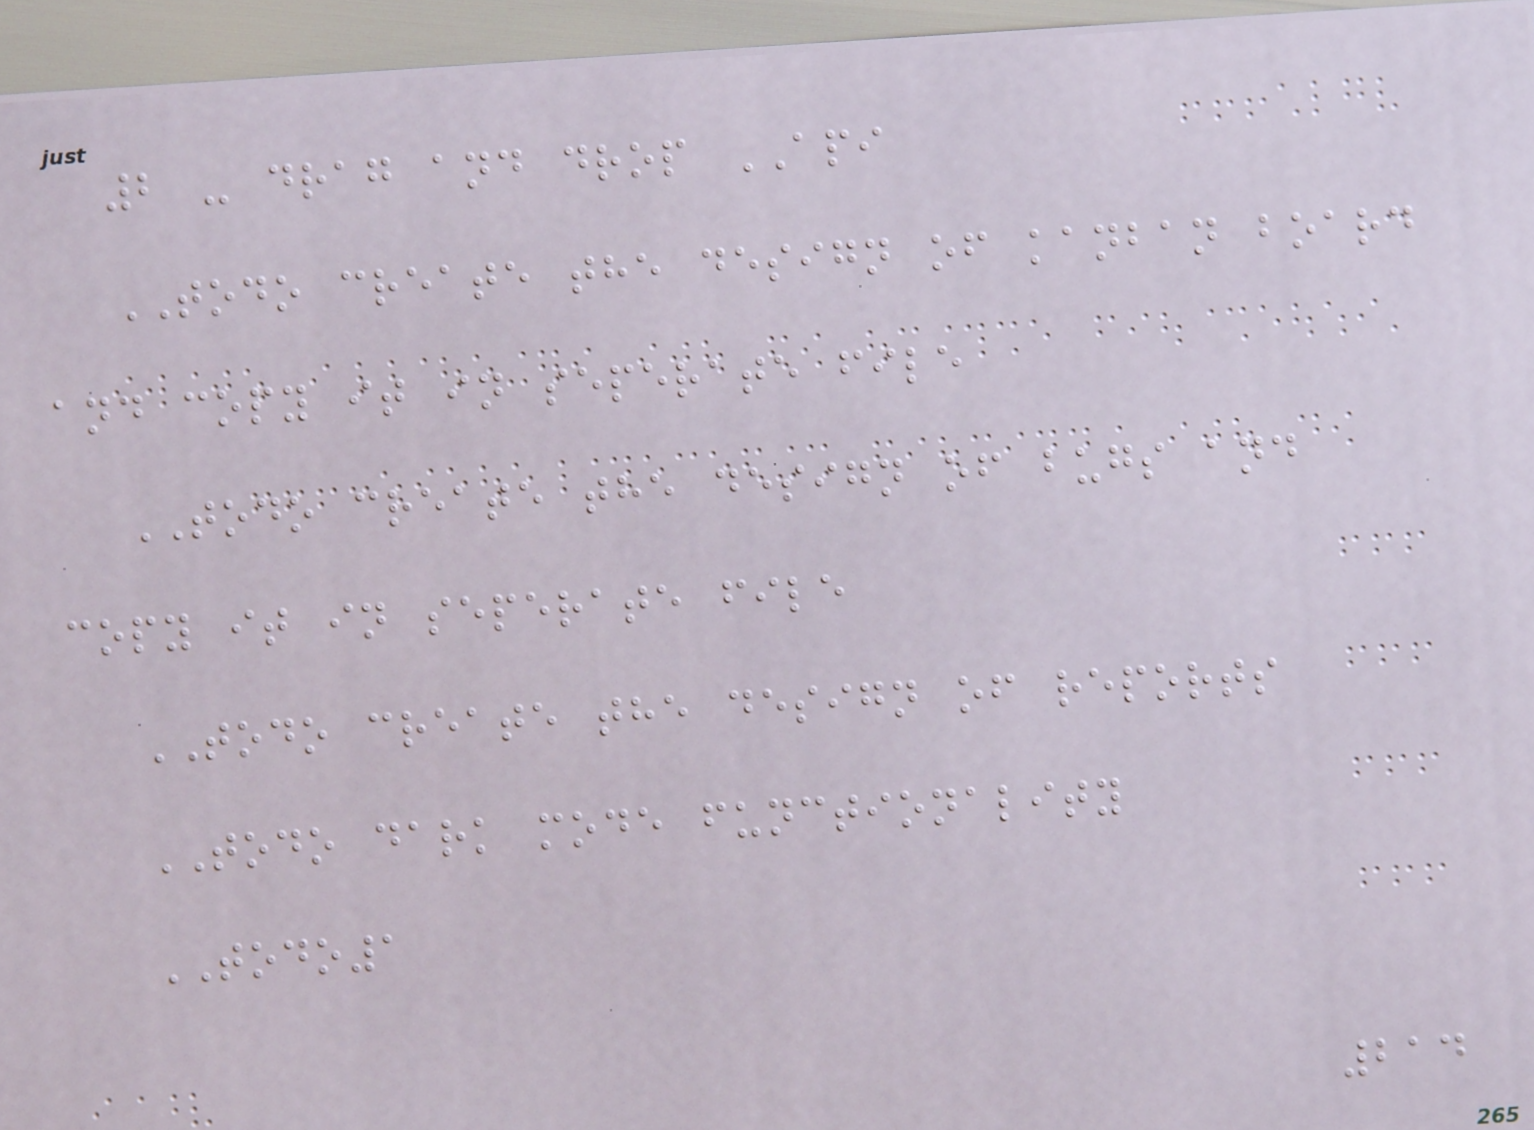2 - drag and drop API
TODO create the design of kanban board
and copy it in seperate file
TODO create the design of bugs and
copy it in seperate file
TODO create the design of reports
TODO dark mode functionality
TODO1
214
